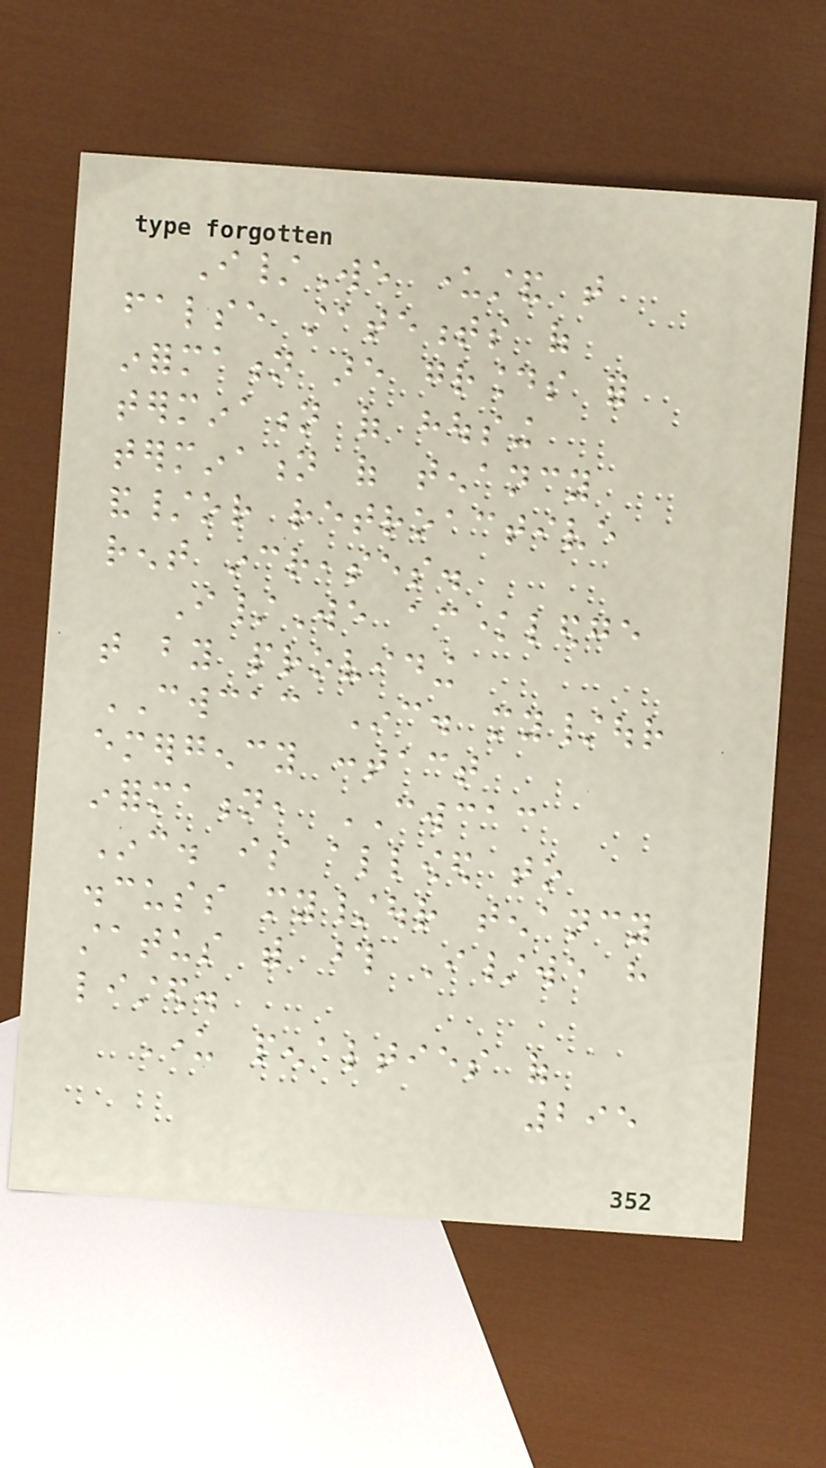I/We understand that
false statements of
information are grounds for
termination of housing
termination of tenancy
and/or retroactive
rent increases.
I/We acknowledge
that by providing
CWCAC Inc. my/our
emergency contact
information, CWCAC
Inc. is allowed to
discuss my/our tenancy
status with those I/we have
listed.
Under penalties of
295
